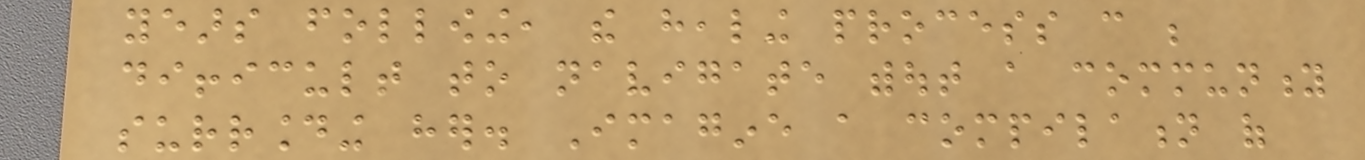years following, the healing process can be
difficult to navigate without a community
surrounding her. Imagine a compilation of
